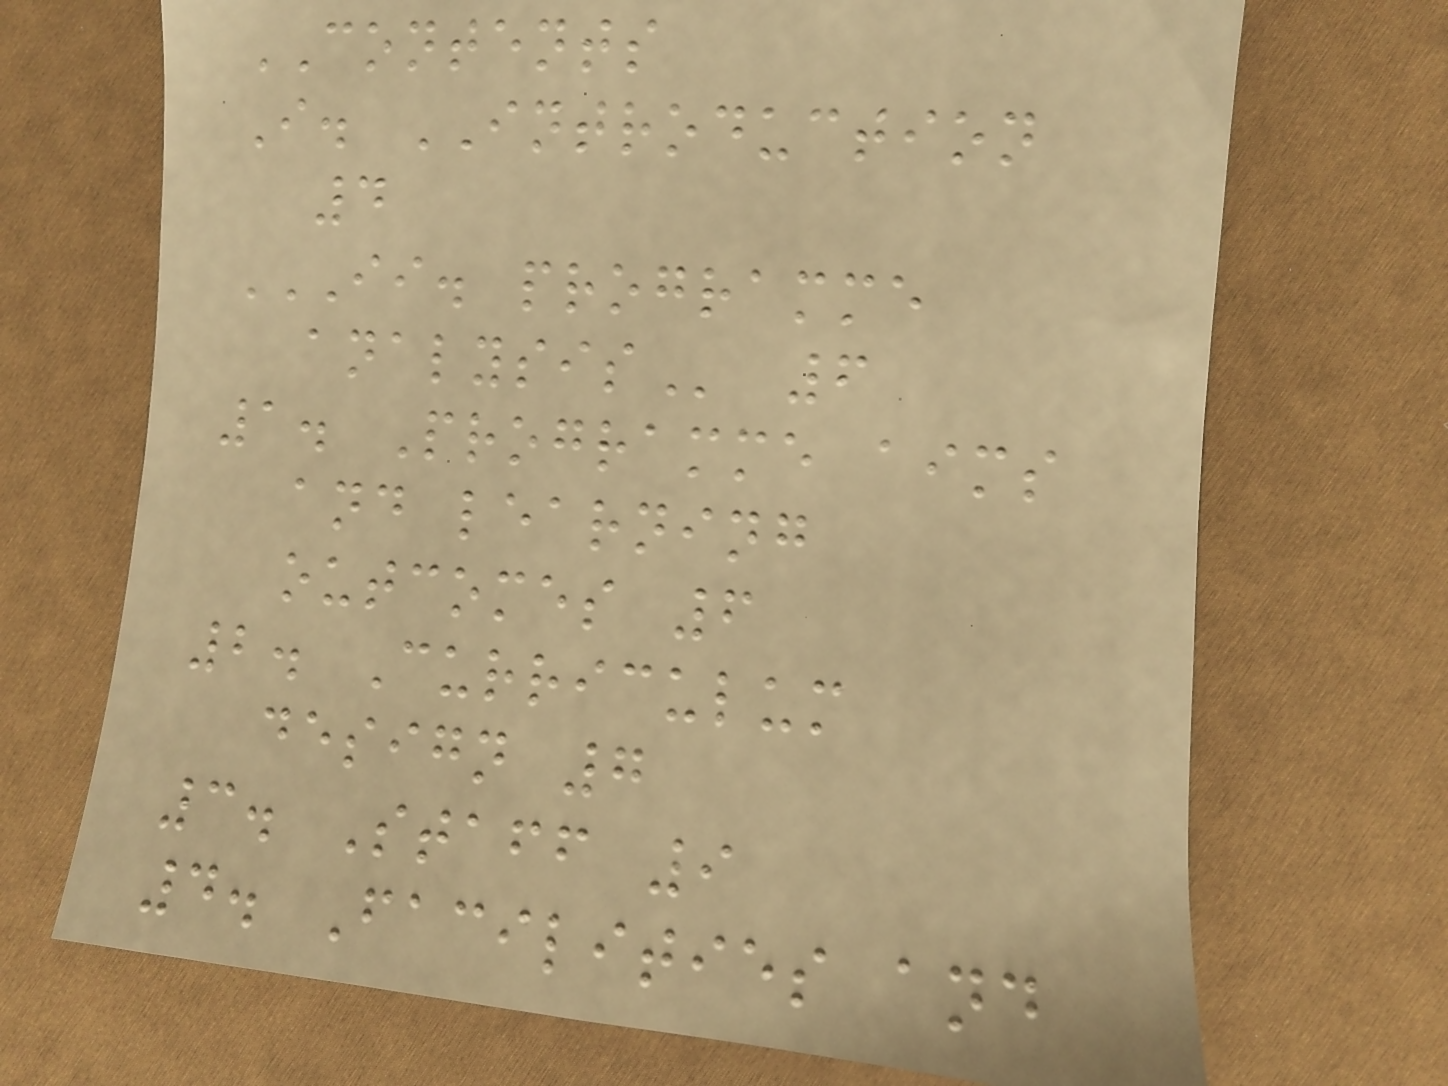CONTENTS
I. INTRODUCTION
4
II. PROGRAMME
ANALYSIS 6
1. Programme aims
and learning
outcomes 6
2. Curriculum
design 7
3. Staff 9
4. Facilities and
